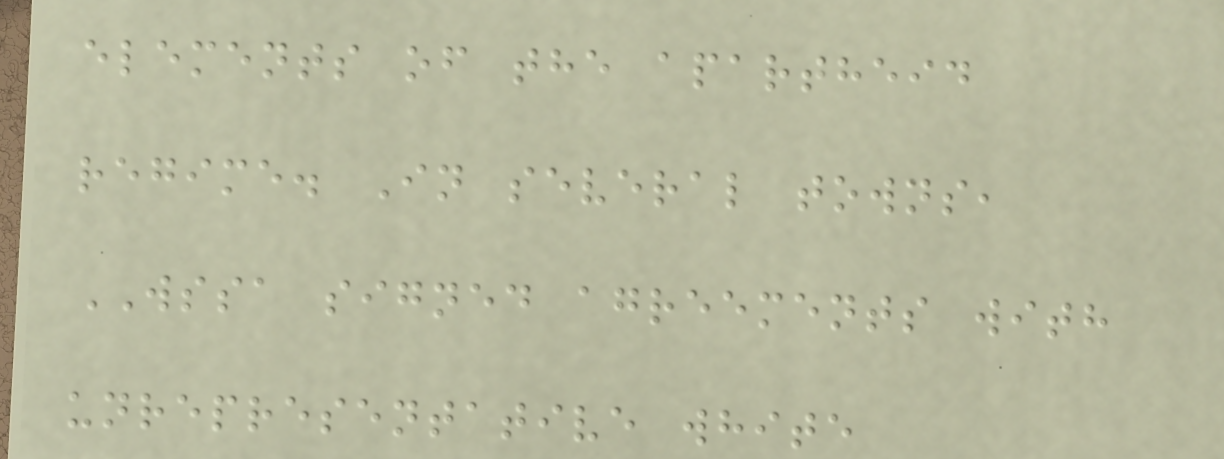elements of the apartheid
regime. In several towns,
WSSA signed agreements with
unrepresentative white
